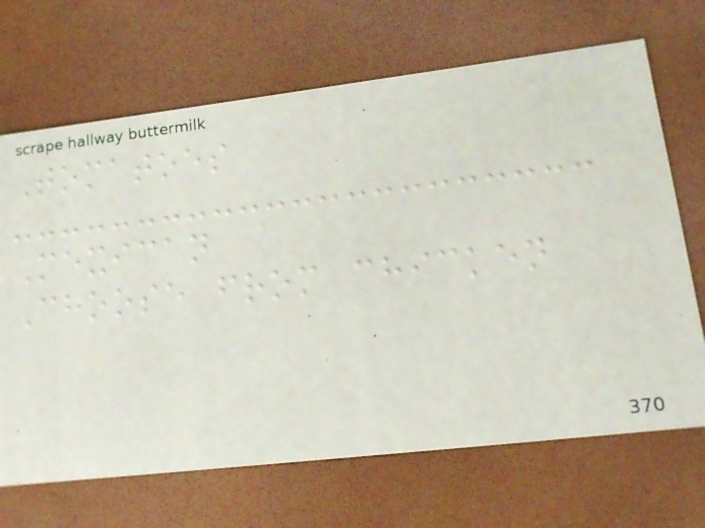Tomatoes
Mexican
Choose from chicken
